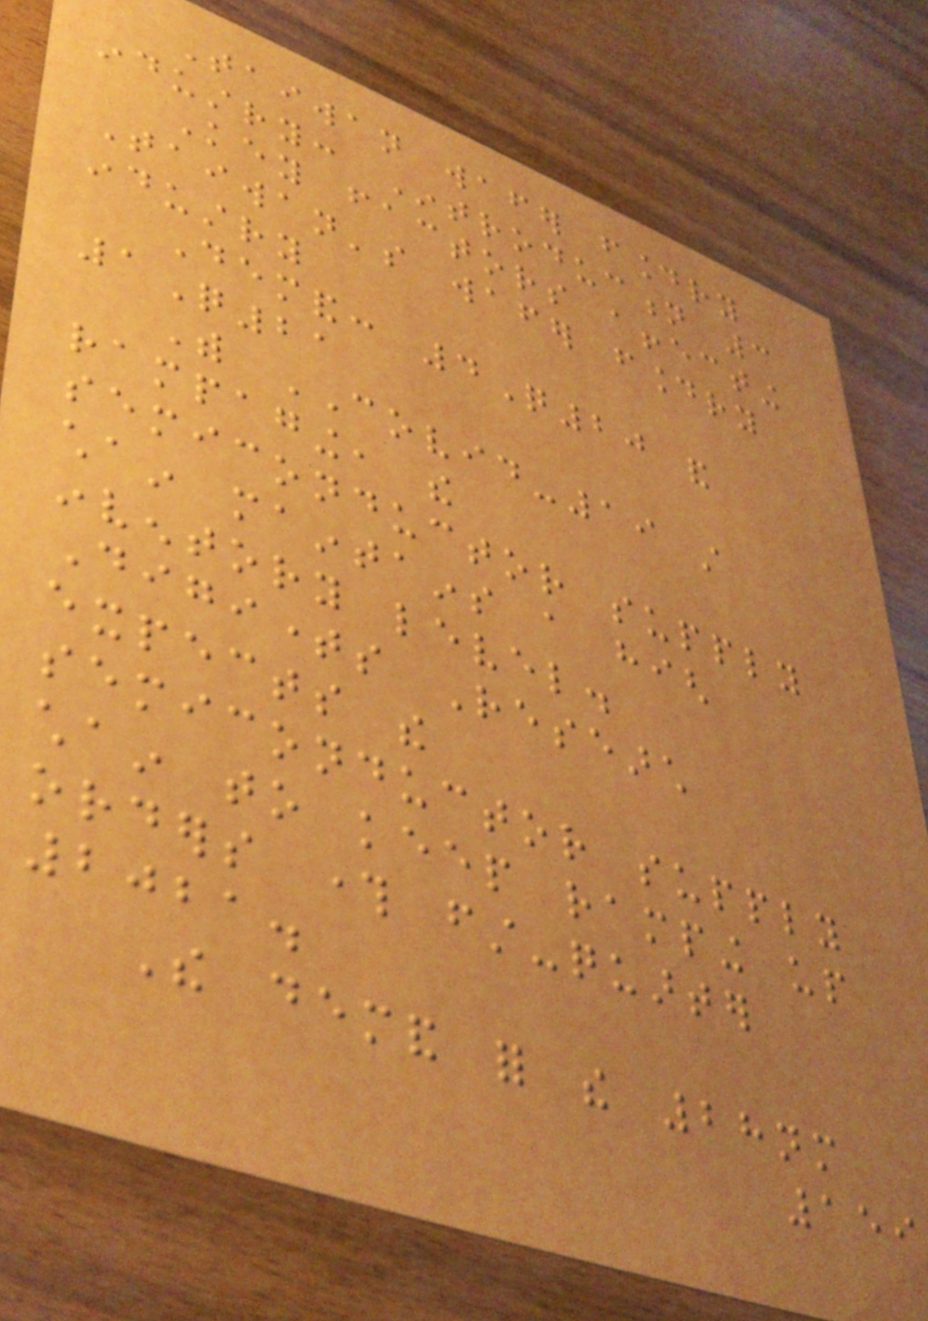Taiwan wafer foundry
industry: Introduction 3
Key factors affecting
Taiwan's wafer foundry
industry
Demand: 4Q20 and
1Q21
With COVID-19 still
rampaging, the
semiconductor supply
chain maintains a high
inventory level.
Digitimes Research
expects the
semiconductor supply
chain to keep ramping up
orders through first-quarter
2021.
The demand for the 28nm
159
